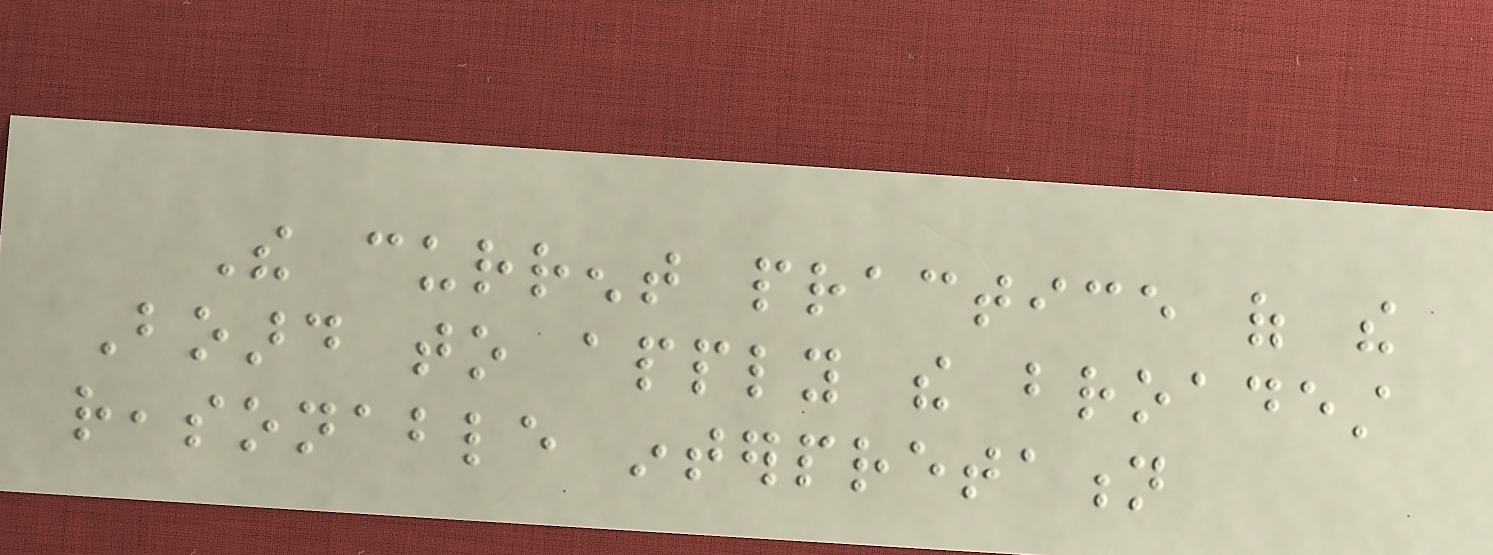The current practice of the
Board to apply the broadest
reasonable interpretation
